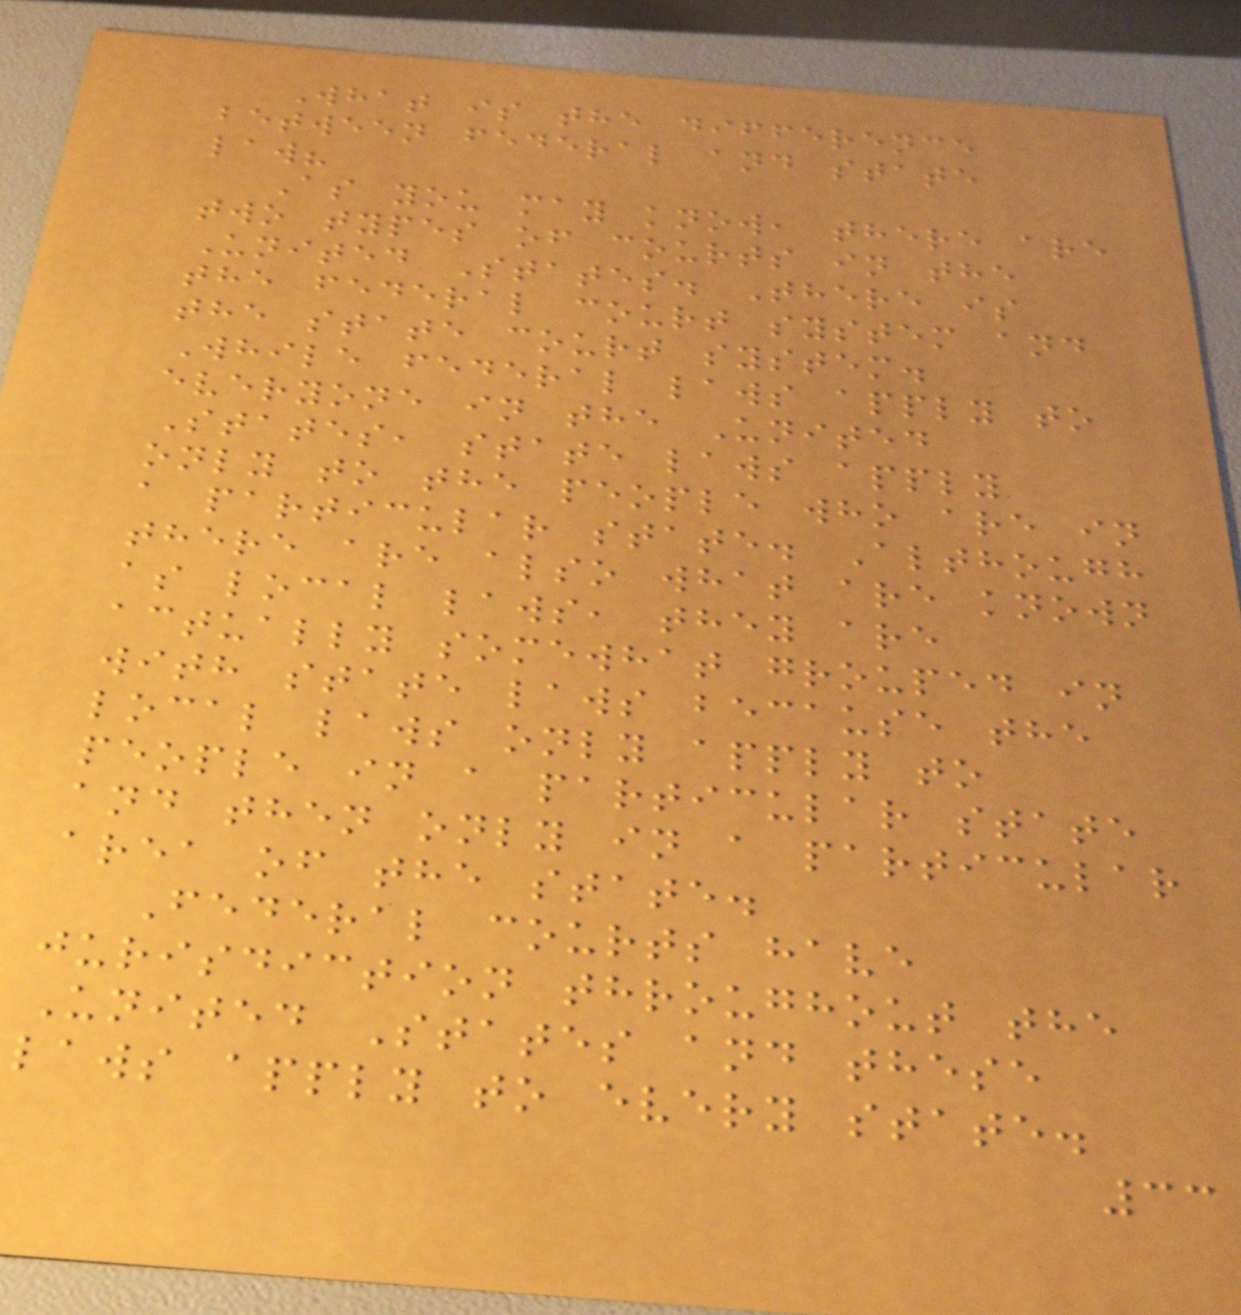What is the difference
between federal and state
law?
As you may know, there are
two types of courts in the
United States. There is
the federal court system and
the state court system.
While federal laws apply to
everyone in the United
States, state laws apply
only to the people who are in
a particular state. Although
there are also what are known
as local laws, they are
actually somewhat grouped in
with state laws because the
local laws only apply to
people in a particular state
and then only in a particular
area of the state.
Federal courts have
jurisdiction throughout the
United States and these
laws apply to every state.
33
